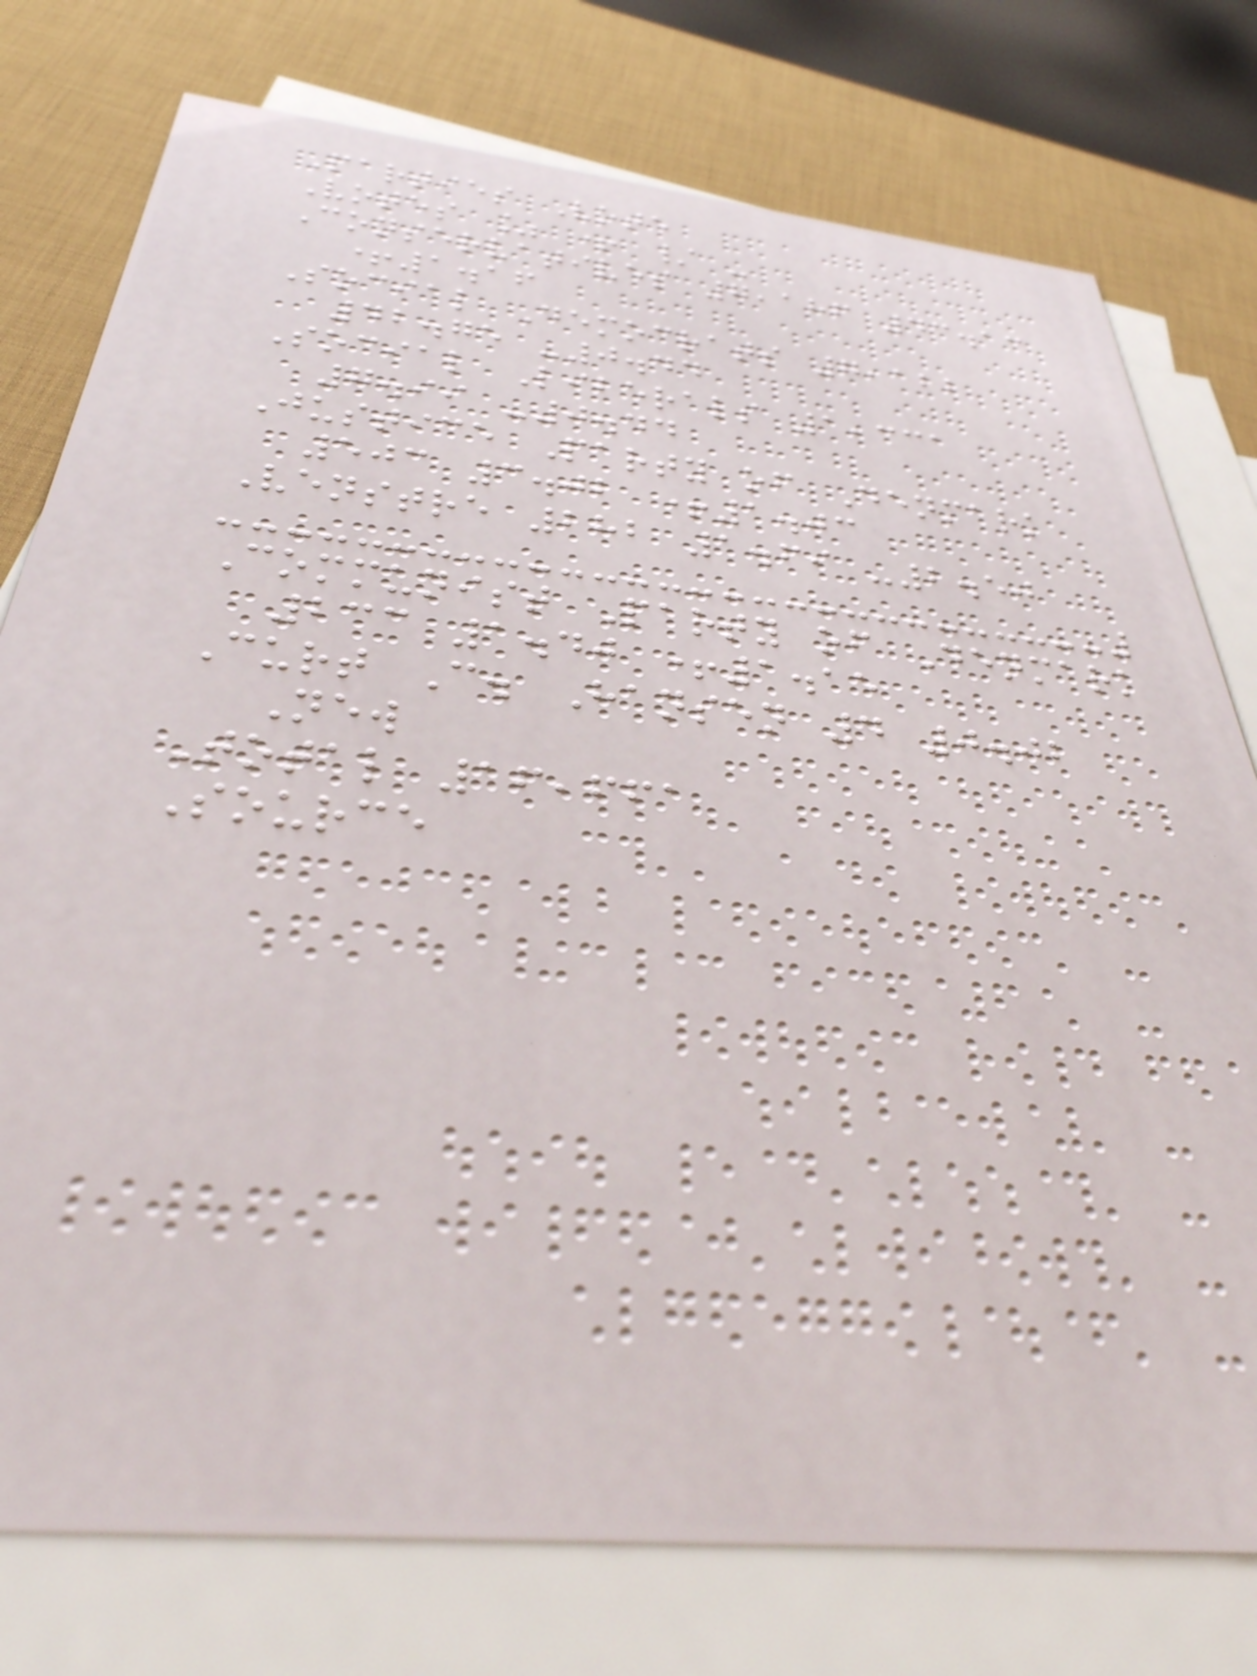Parties Vote
Votes % + / -
Conservatives 7,186 43.13
+1.16
Social Democrats 7,122
42.75 -0.44
Social Liberals 1,331
7.99 -0.44
Justice Party of Denmark
503 3.02 +1.03
Venstre 282 1.69 -2.50
Communist Party of Denmark
233 1.40 +1.15
Curt C. Hansen 4 0.02
New
Total 16,661
Source
